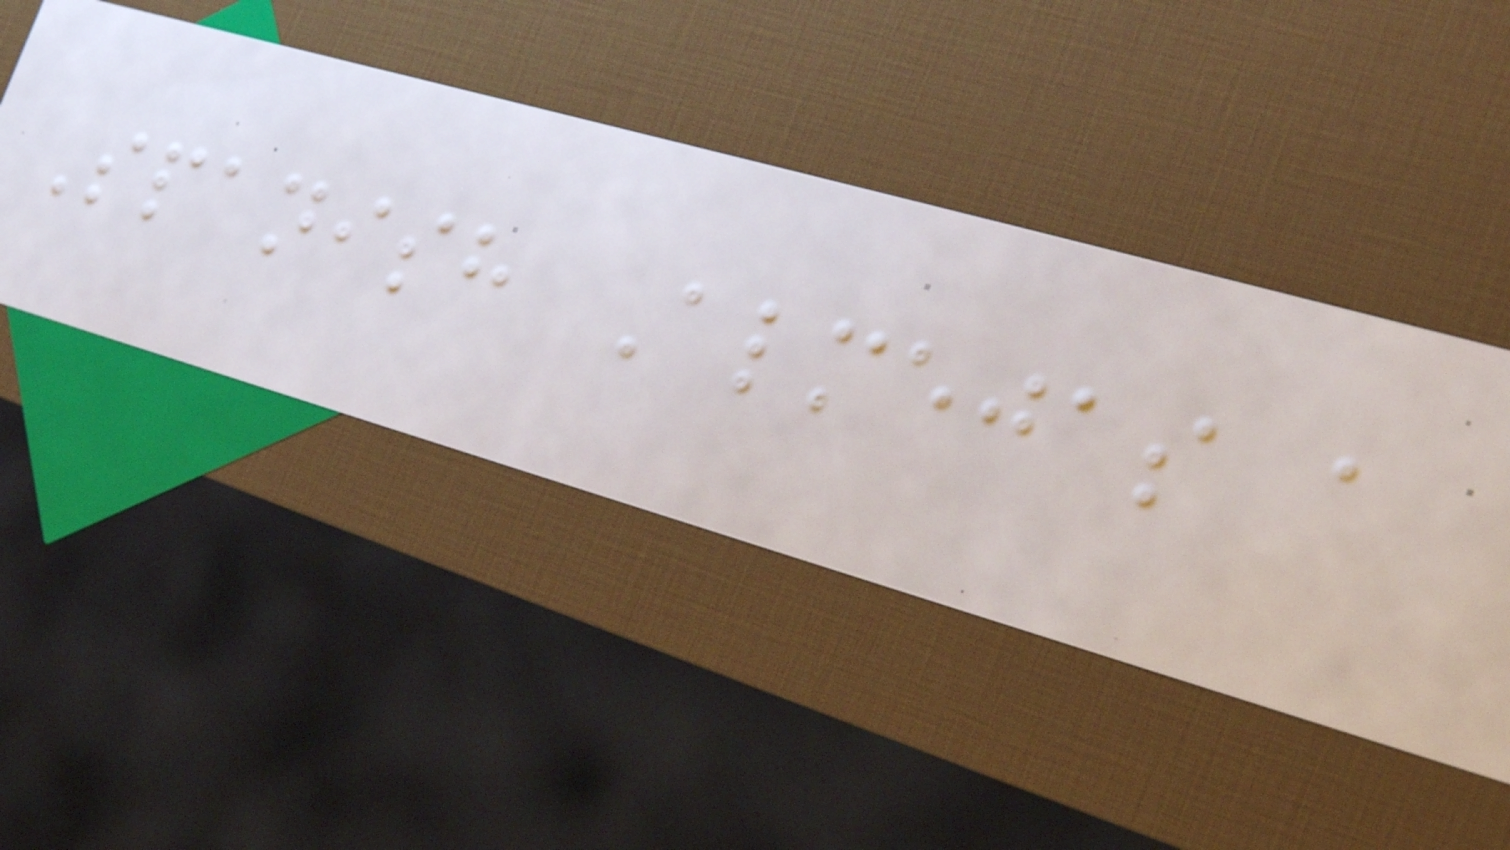Spanish Almejas a
